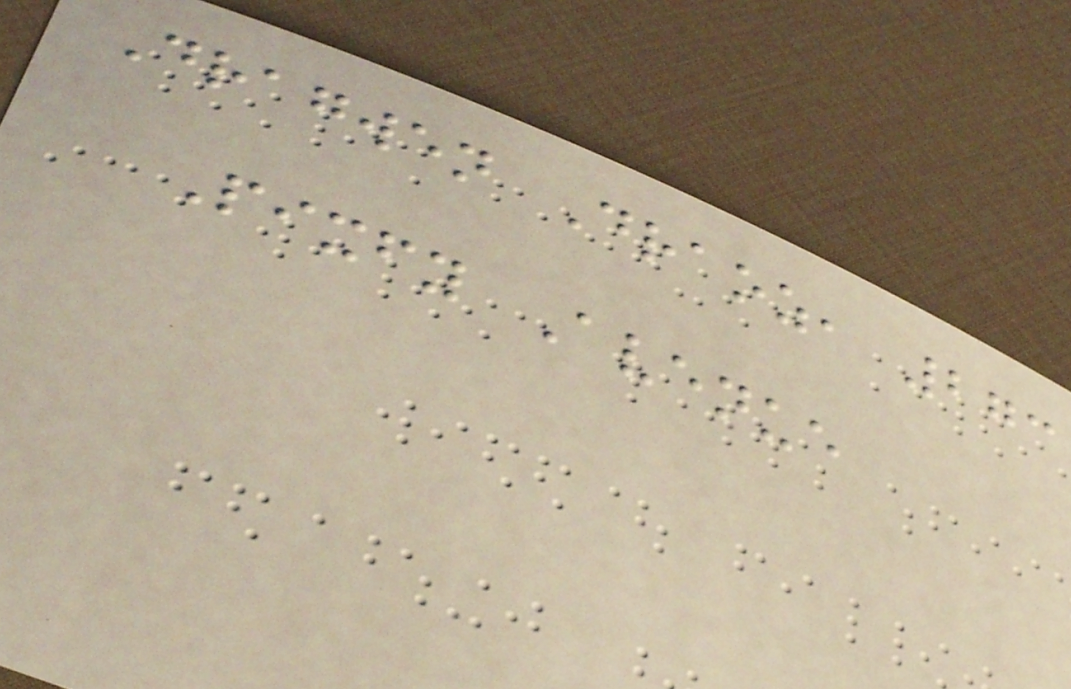Dragwen Draoz, 273
Pixfy Avenue
